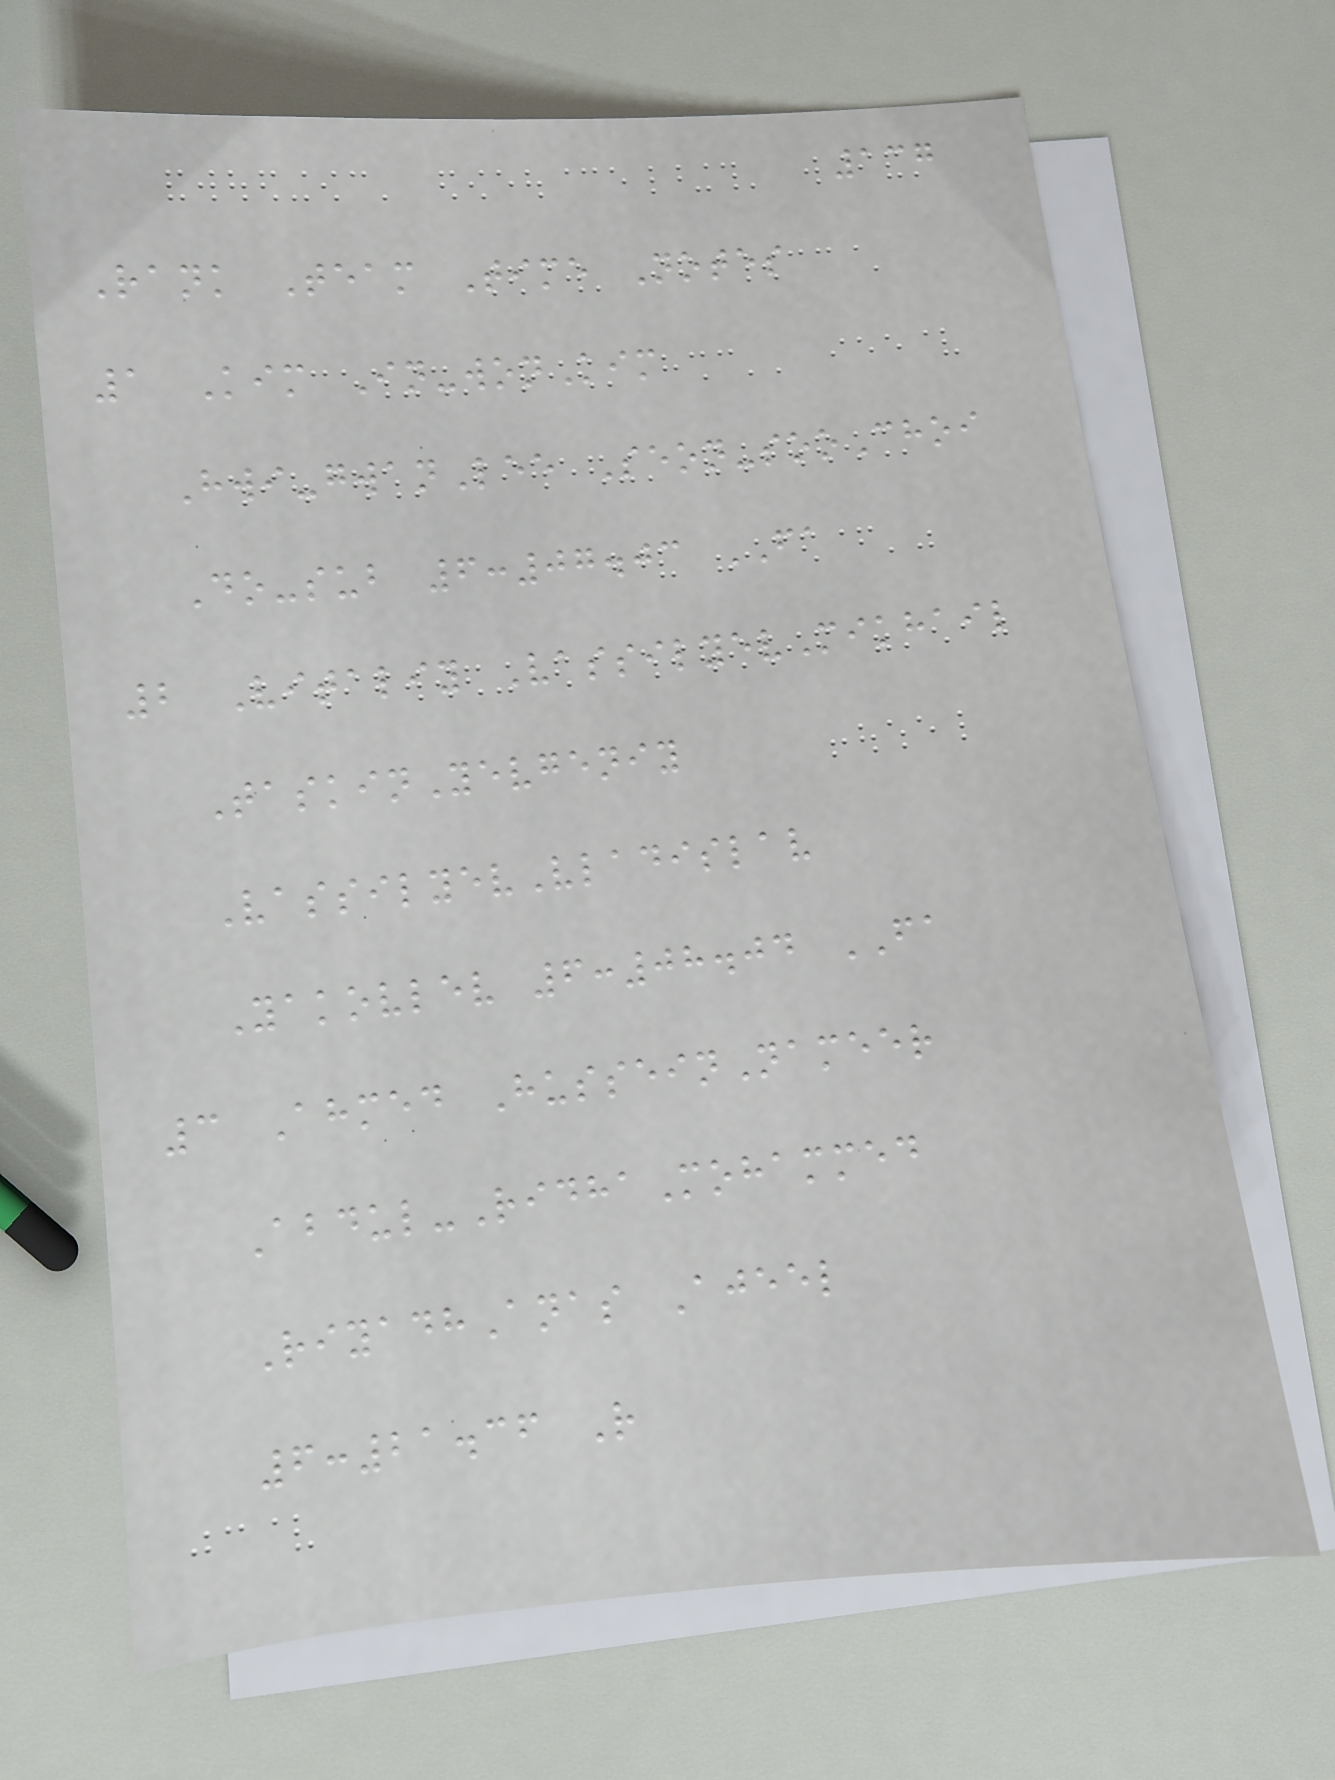137
Rank Team Time Notes
1 Kim In-wonKim
Hwi-gwanLee Seon-sooChoi
Do-sub 6:07.03 FA
2 Vitaliy VassilyevMikhail
TaskinYevgeniy
VassilyevVladislav
Yakovlev 6:08.04 FA
3 Ahmed HusseinNameer
Abdul-RidhaMohammed
RiyadhAnas Ajeel
6:21.36 R
